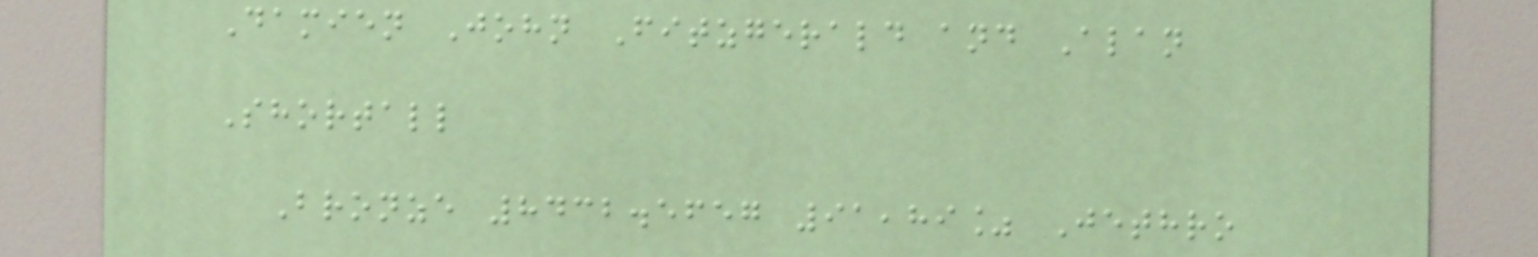Damien John Fitzgerald and Alan
Shortall
Bronze 8432.5657 91,89% Jethro
